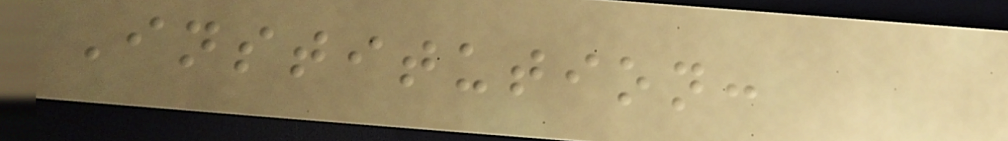Institution:
